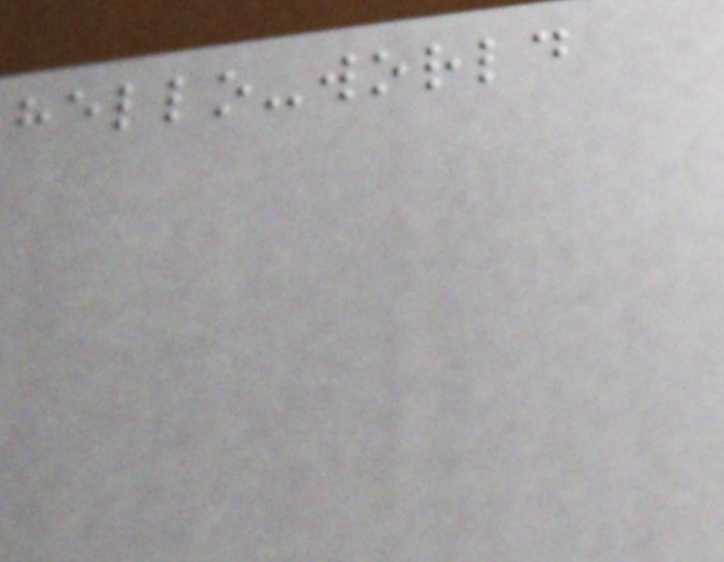hello-world
